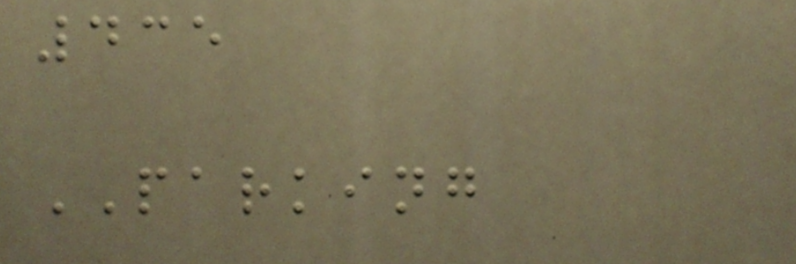435
PARKING
